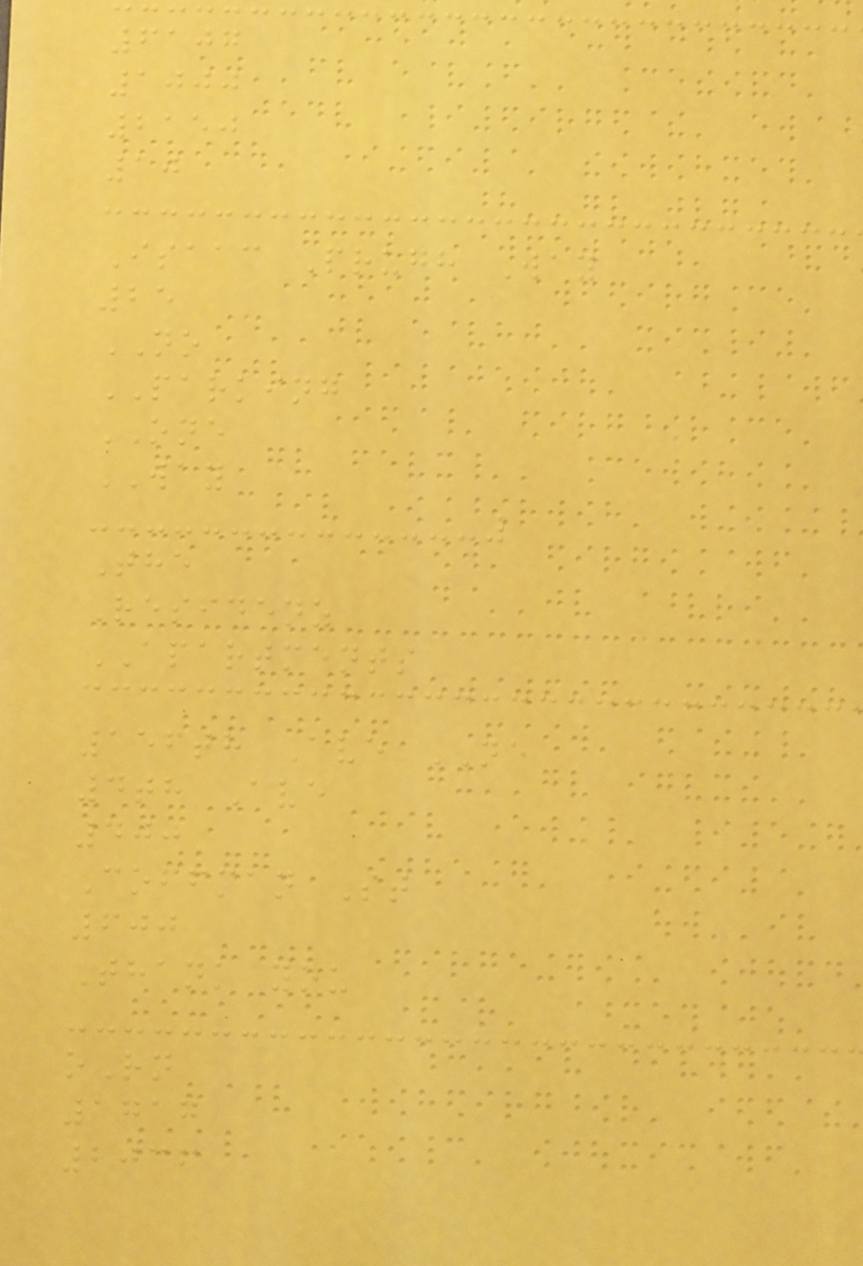6107
1000
2150
10
Isaac Prugh Way
25
NO
PARKING
ONE
WAY
The
Residenz
APARTMENTS
156th Ave NE
4th Ave
400
Coffman St
600
Thank you
oRn
1717
2036
